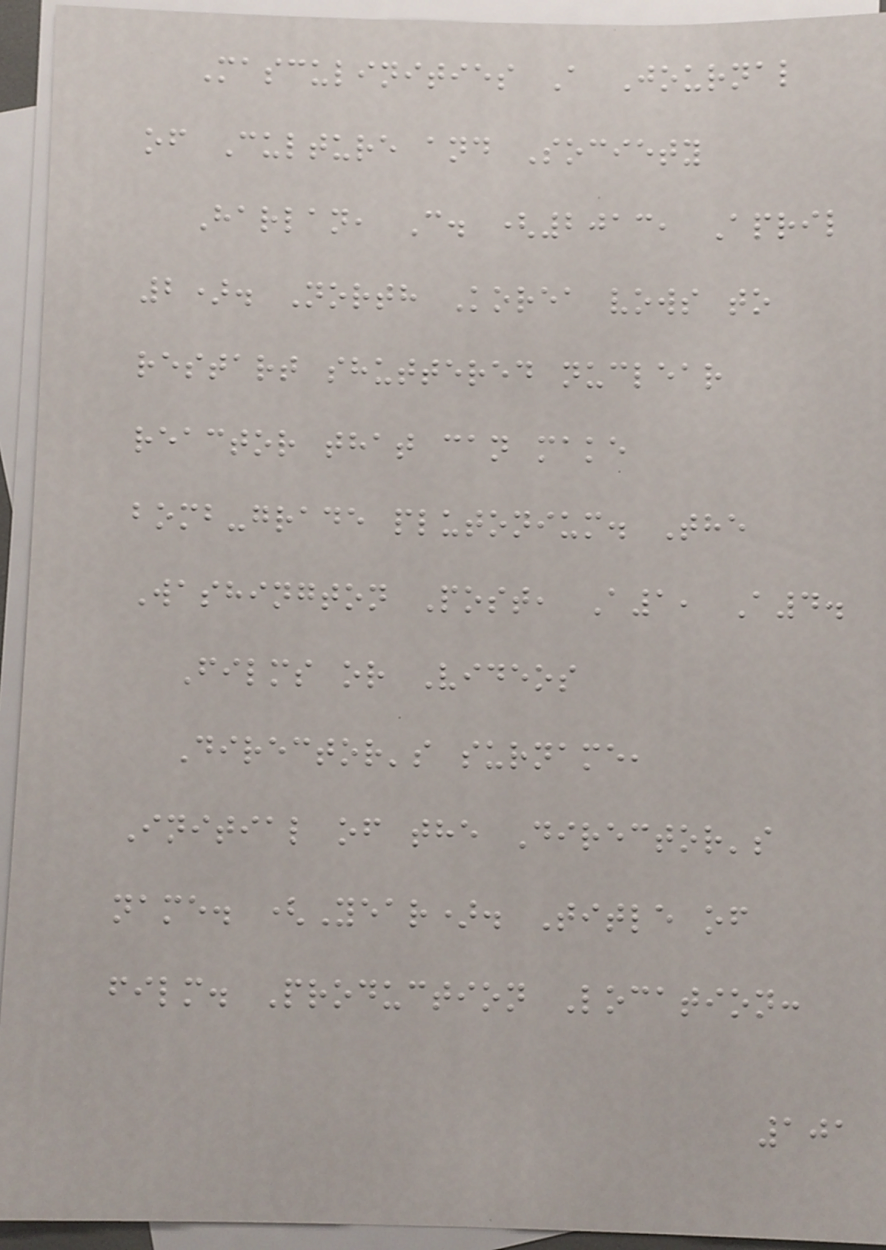Masculinities A Journal
of Culture and Society
Harlan, C. (2013, April
2). North Korea vows to
restart shuttered nuclear
reactor that can make
bomb-grade plutonium. The
Washington Post, A1, A4.
Films or Videos
Director's surname,
Initial of the Director's
name. (Year). Title of
film. Production Location:
101
